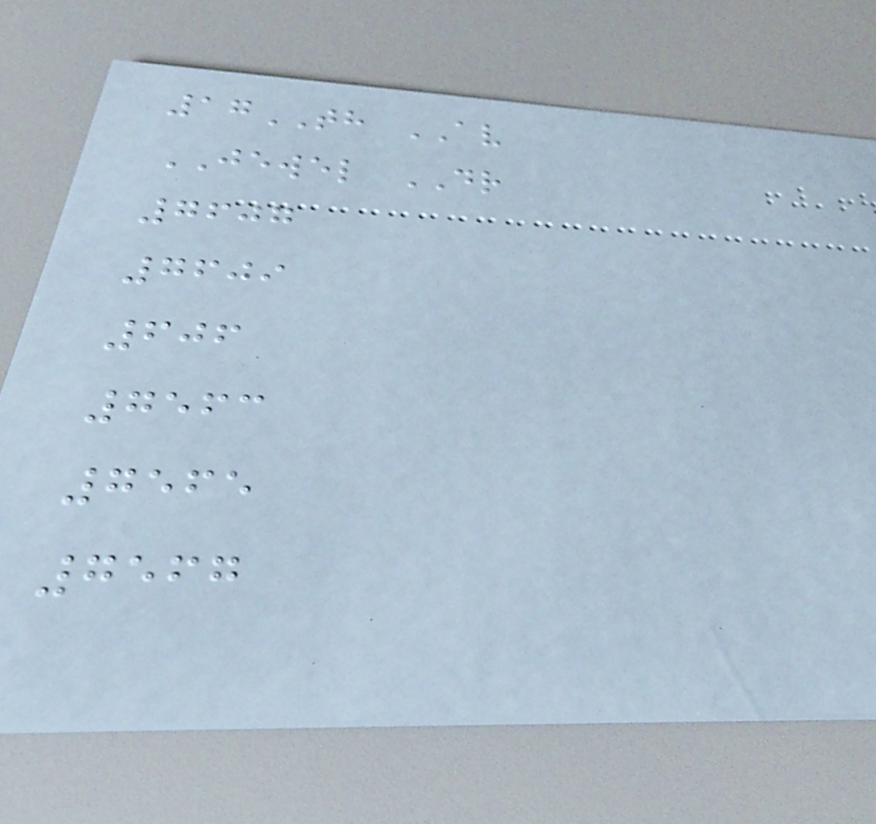17TH AV
JEWEL DR
7607
7609
606
7563
7565
7567
